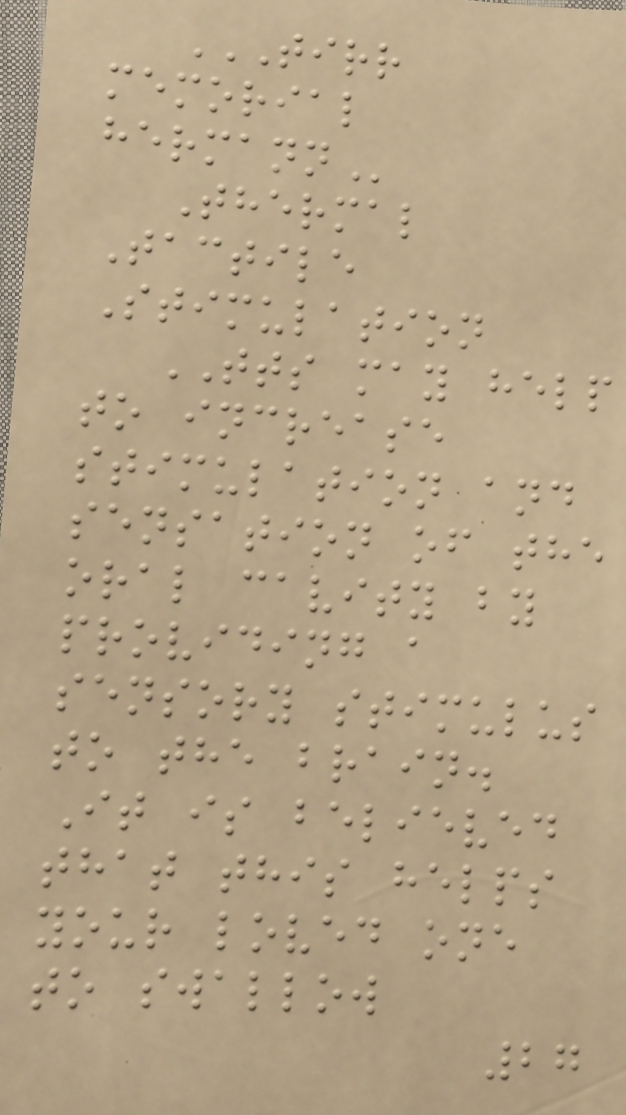TIRR
MEMORIAL
HERMANN
Thermal
Tactile
Stimulation
TTS may help
to increase
stimulation and
sensation of the
oral cavity by
providing a
sensory stimulus
to the brain.
It is believed
that this helps
your loved one
to swallow
27
